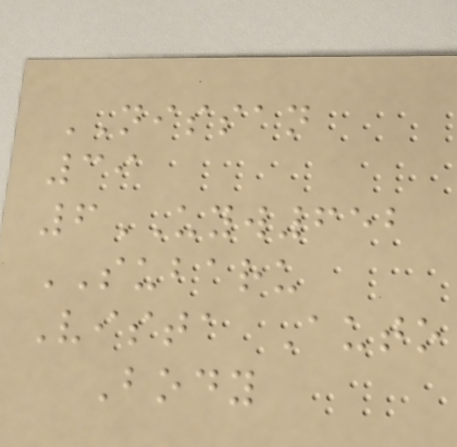NISSAN
39
6UYW652
SUBARU
Vista Auto
Body
